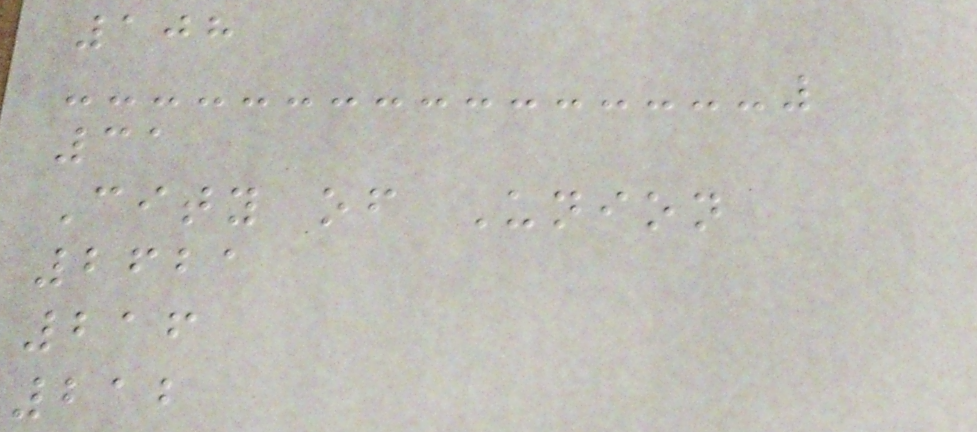108
31
City of Union
2621
216
212
